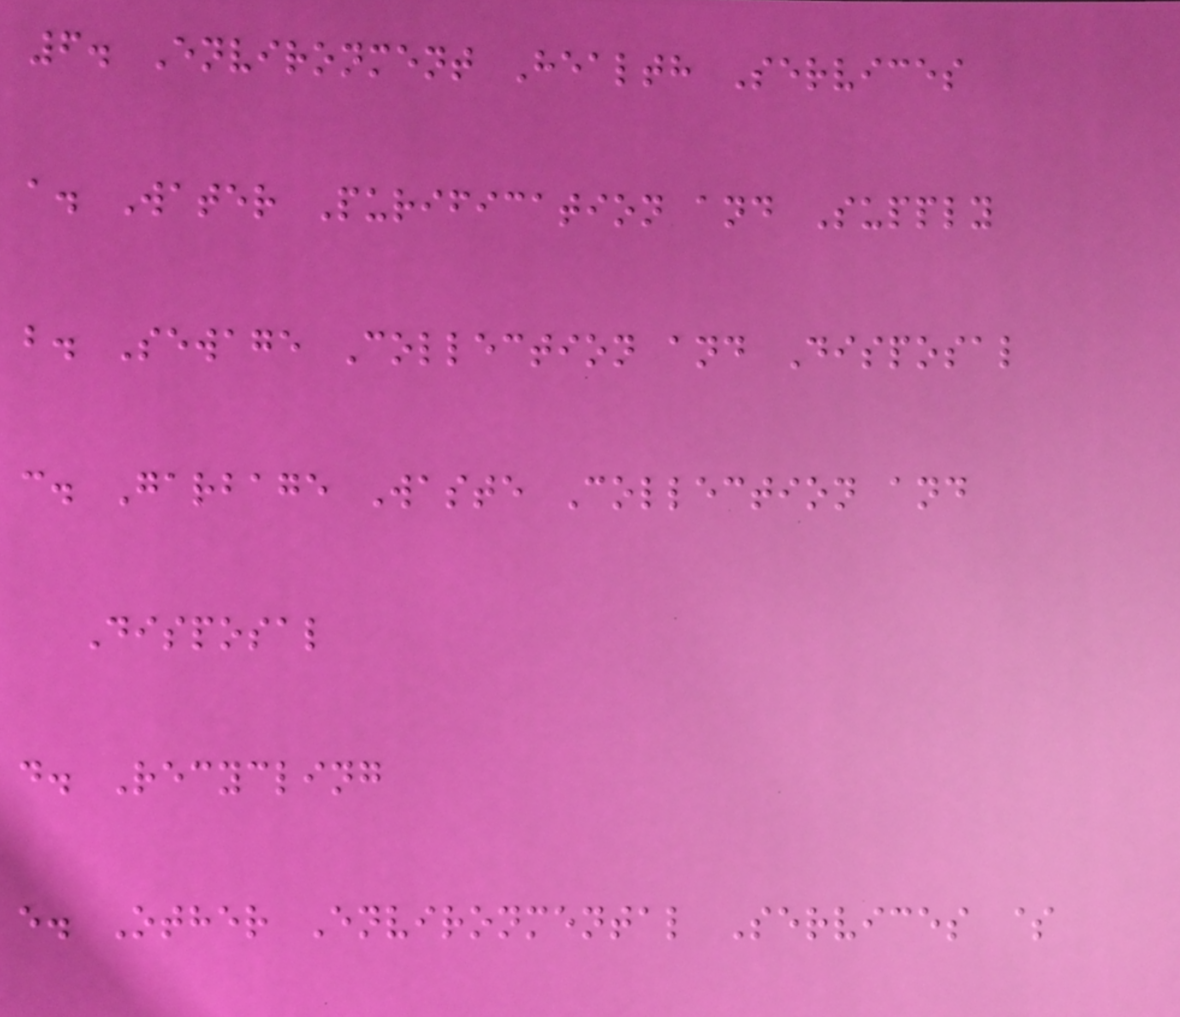6. Environment Health Services
a. Water Purification and Supply
b. Sewage Collection and Disposal
c. Garbage Waste Collection and
Disposal
d. Recycling
e. Other Environmental Services $
